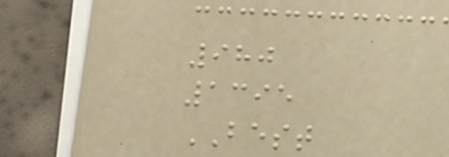980
1395
BEST
